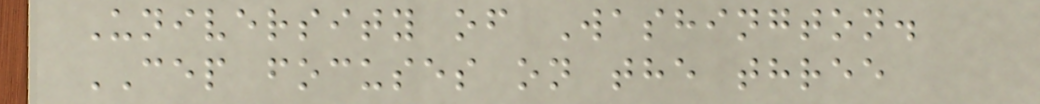University of Washington.
CEP focuses on the three
